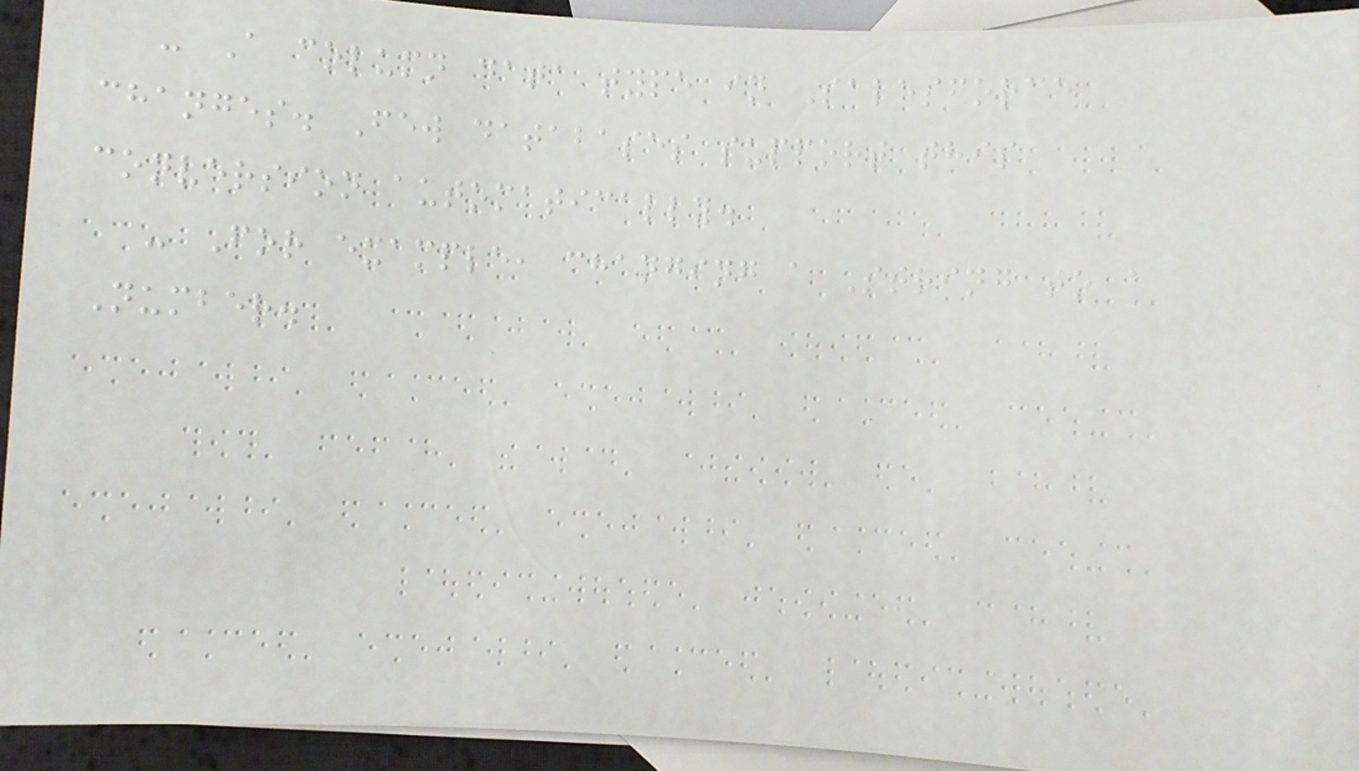- A column data type in Salesforce
changes. Few databases support this
conversion automatically.
- For example, changing a String to a
Number.
